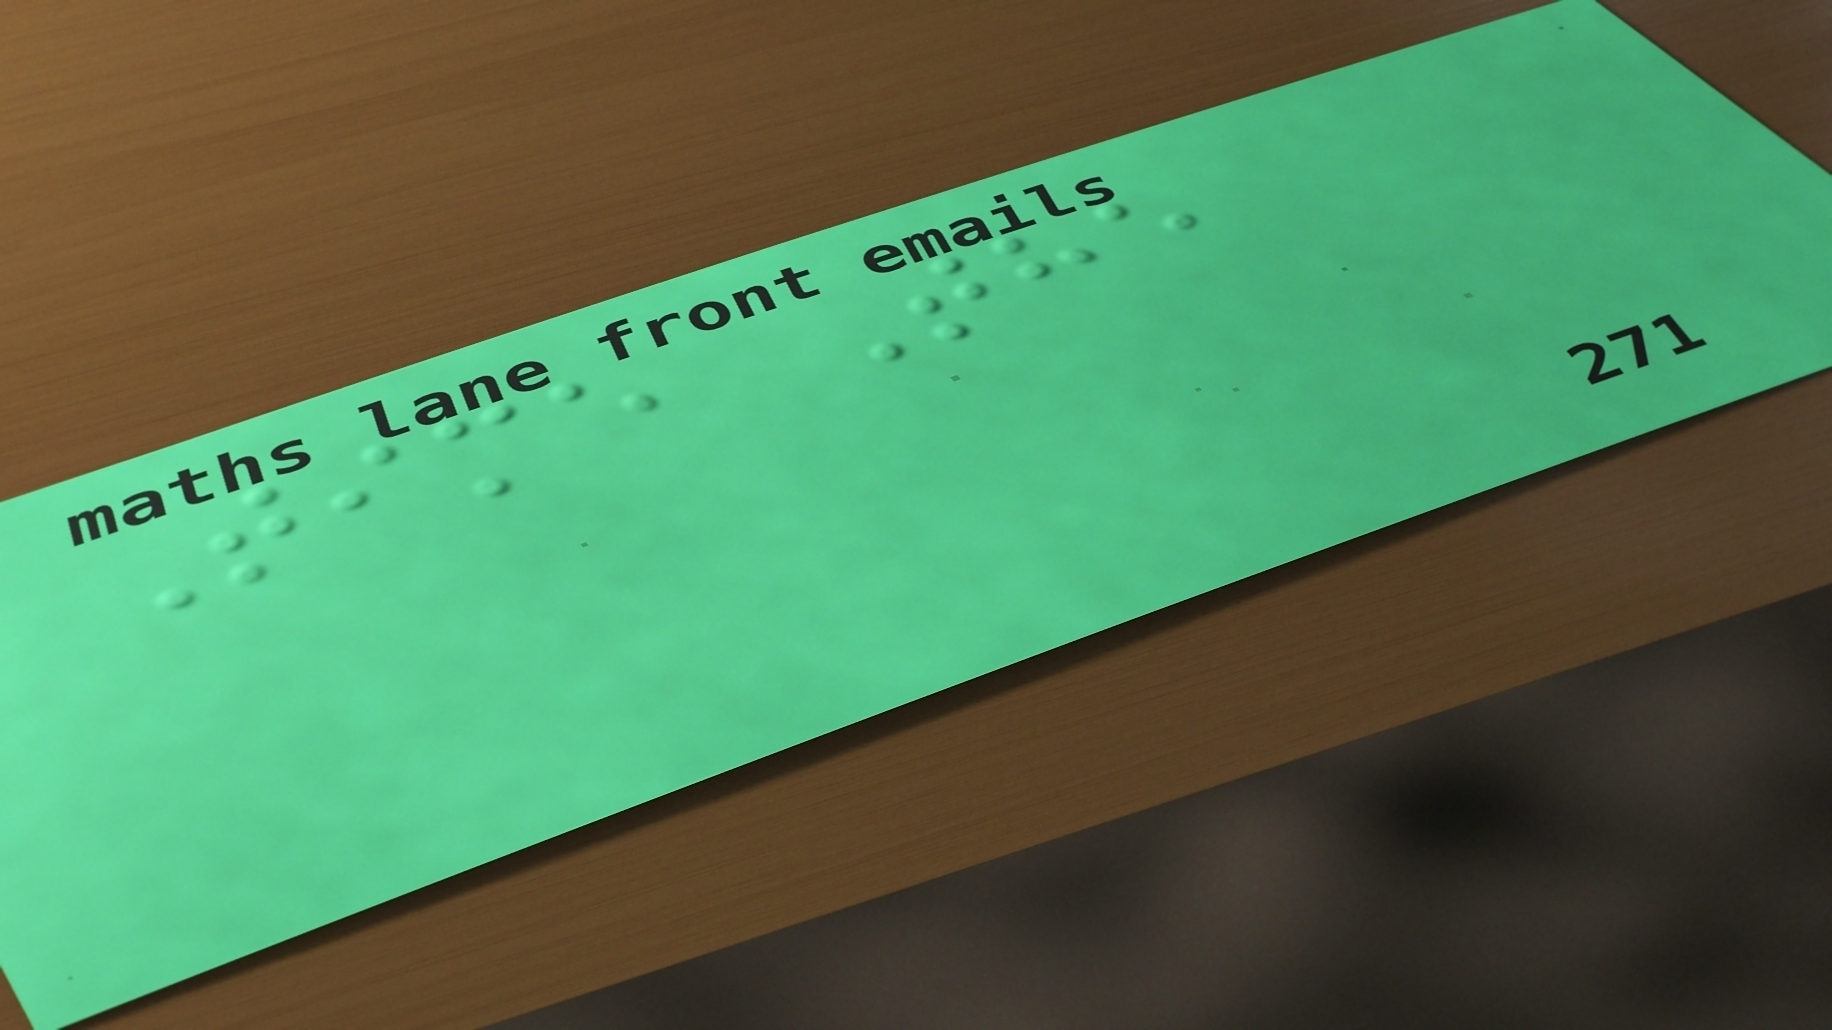Time The
